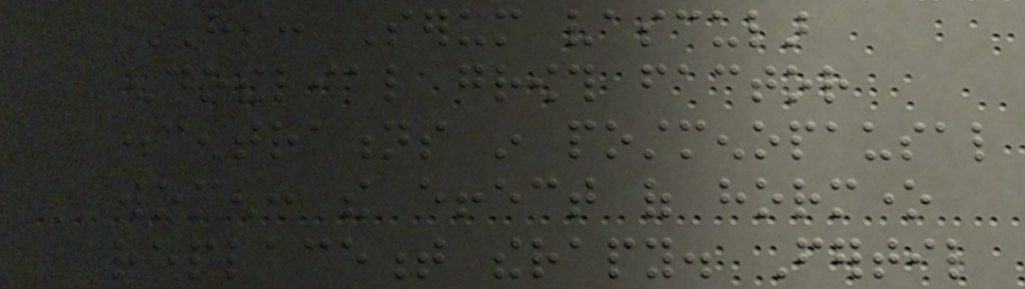HS: Serum vascular
endothelial growth factor
concentrations in postmenopausal
women: the effect of hormone
replacement therapy. Fertil
